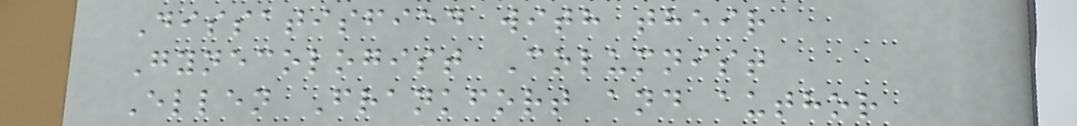Dissatisfied with their
Gynecologist Columnist
Ellen Frankfort and author
